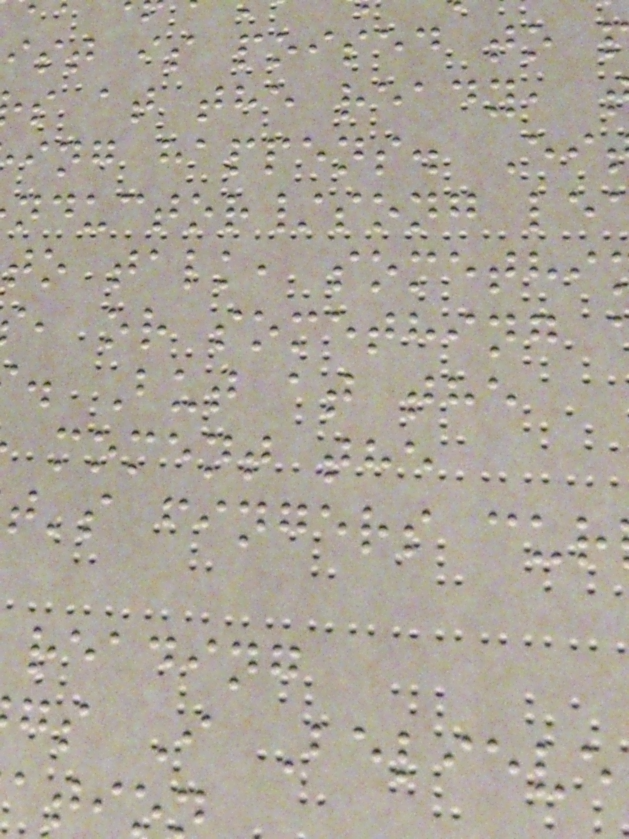ist is poised to
s at the ready,
ing happens. Ei
nductor/song le
to talk, somethi
, or something
. But at the
moment the
t's fingers cur
reading
gs I Believe
